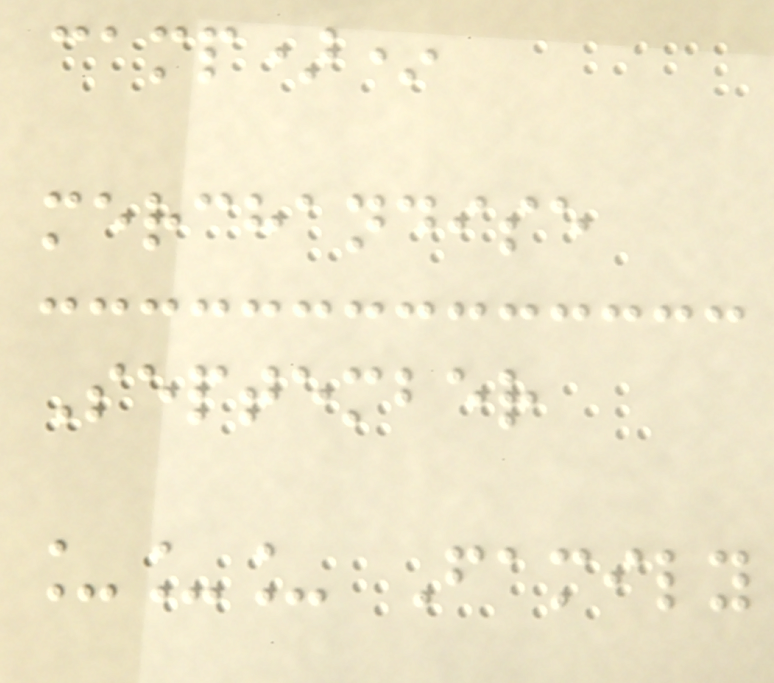camp)*
merchandise
September
___ Family
